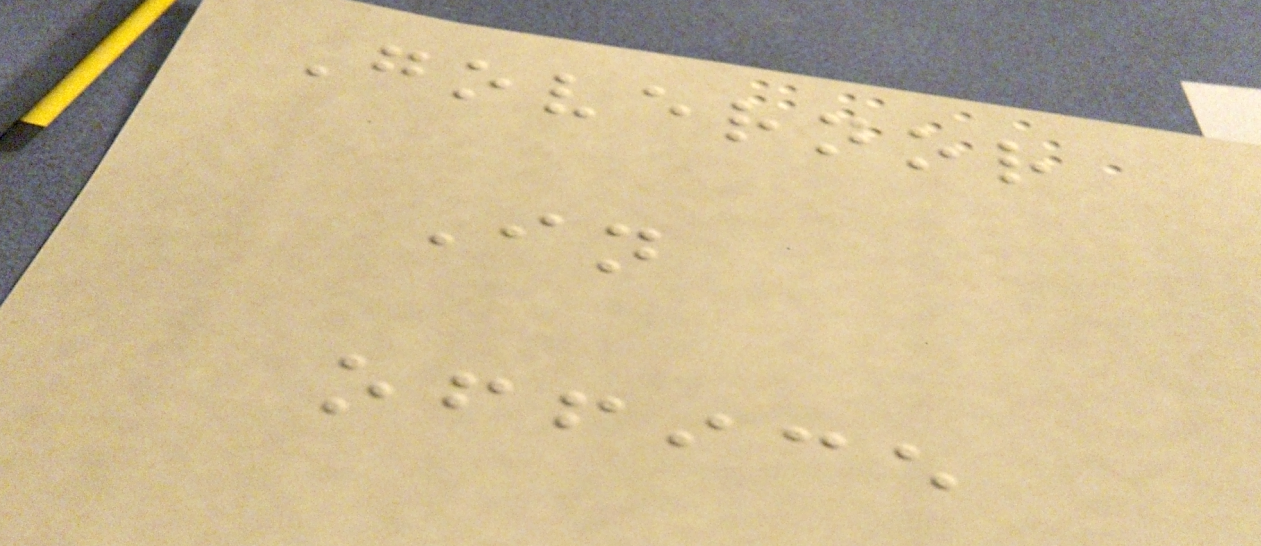Governor
In
office
